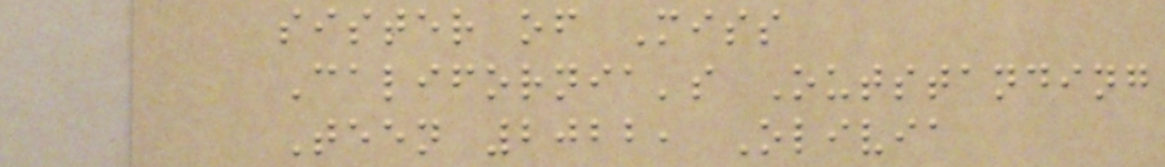sister of Miss
California's Outstanding
Teen 2022, Olivia
